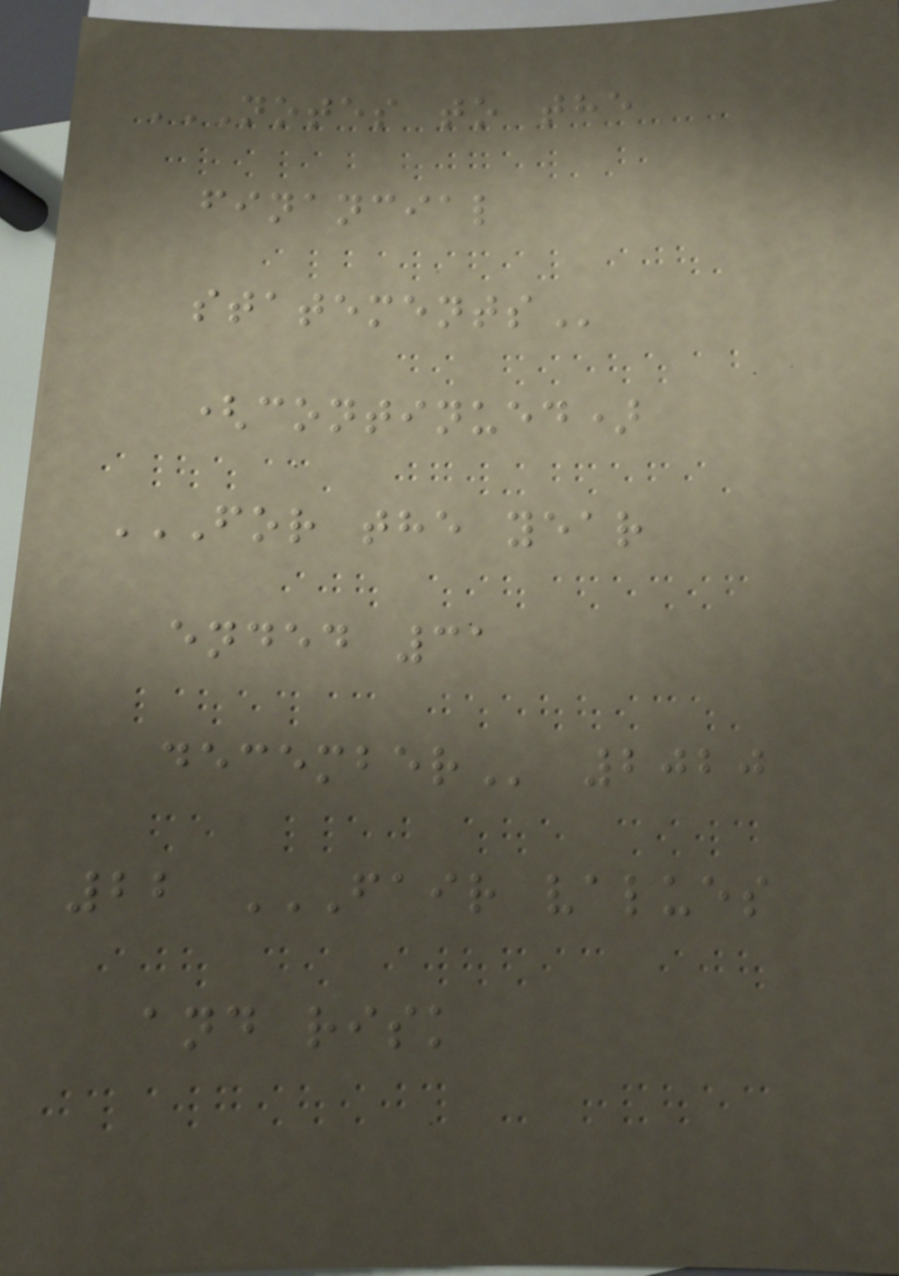NOTES TO THE
FINANCIAL
STATEMENTS
(continued)
FOR THE YEAR
ENDED 31
DECEMBER 2020
22 FAIR VALUES
AND RISK
